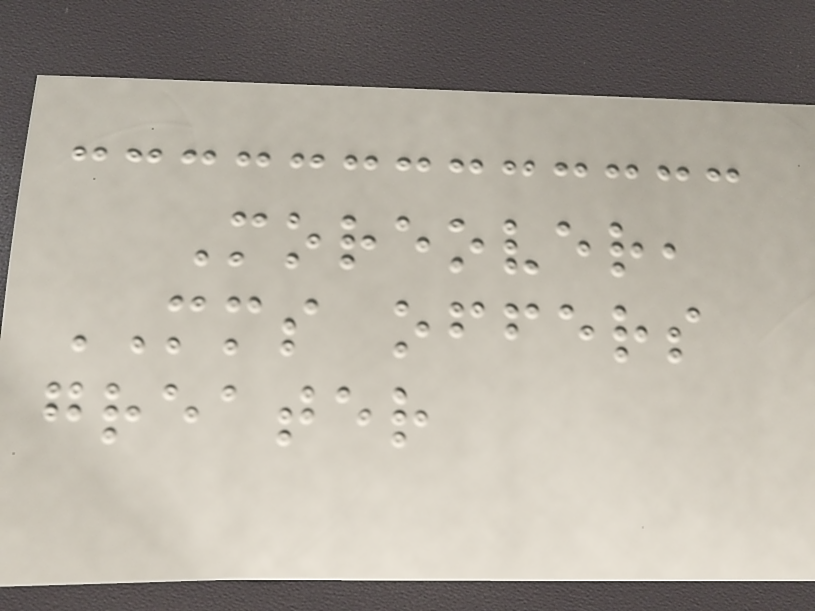Moreover,
MMS offers
greater
